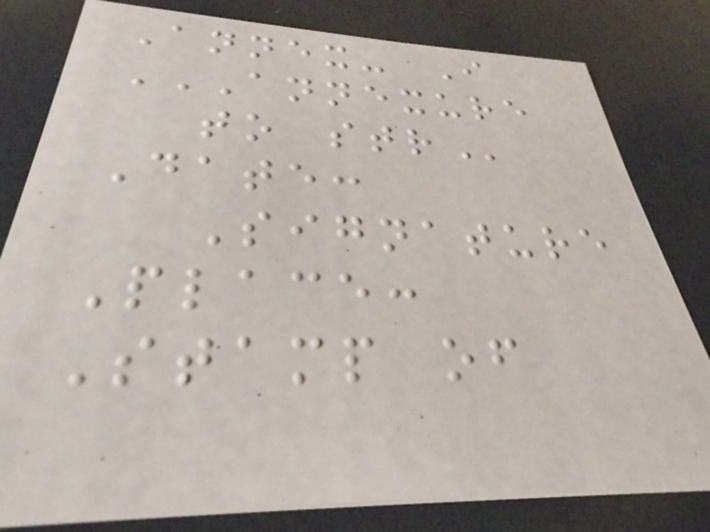Annex- I
ANNEXURE
TO STR
Date:
Signature
Place:
Stamp of
